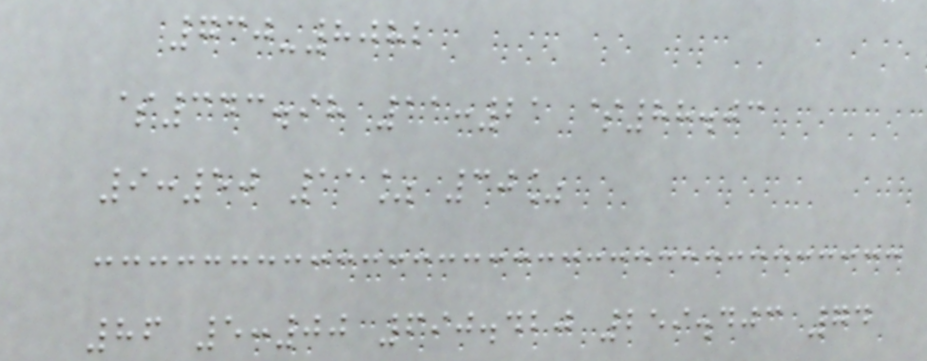730-8082
$343.98 11:21 $88.03
9:50 11% 30%
86 5:00 690.420 259.403 74
